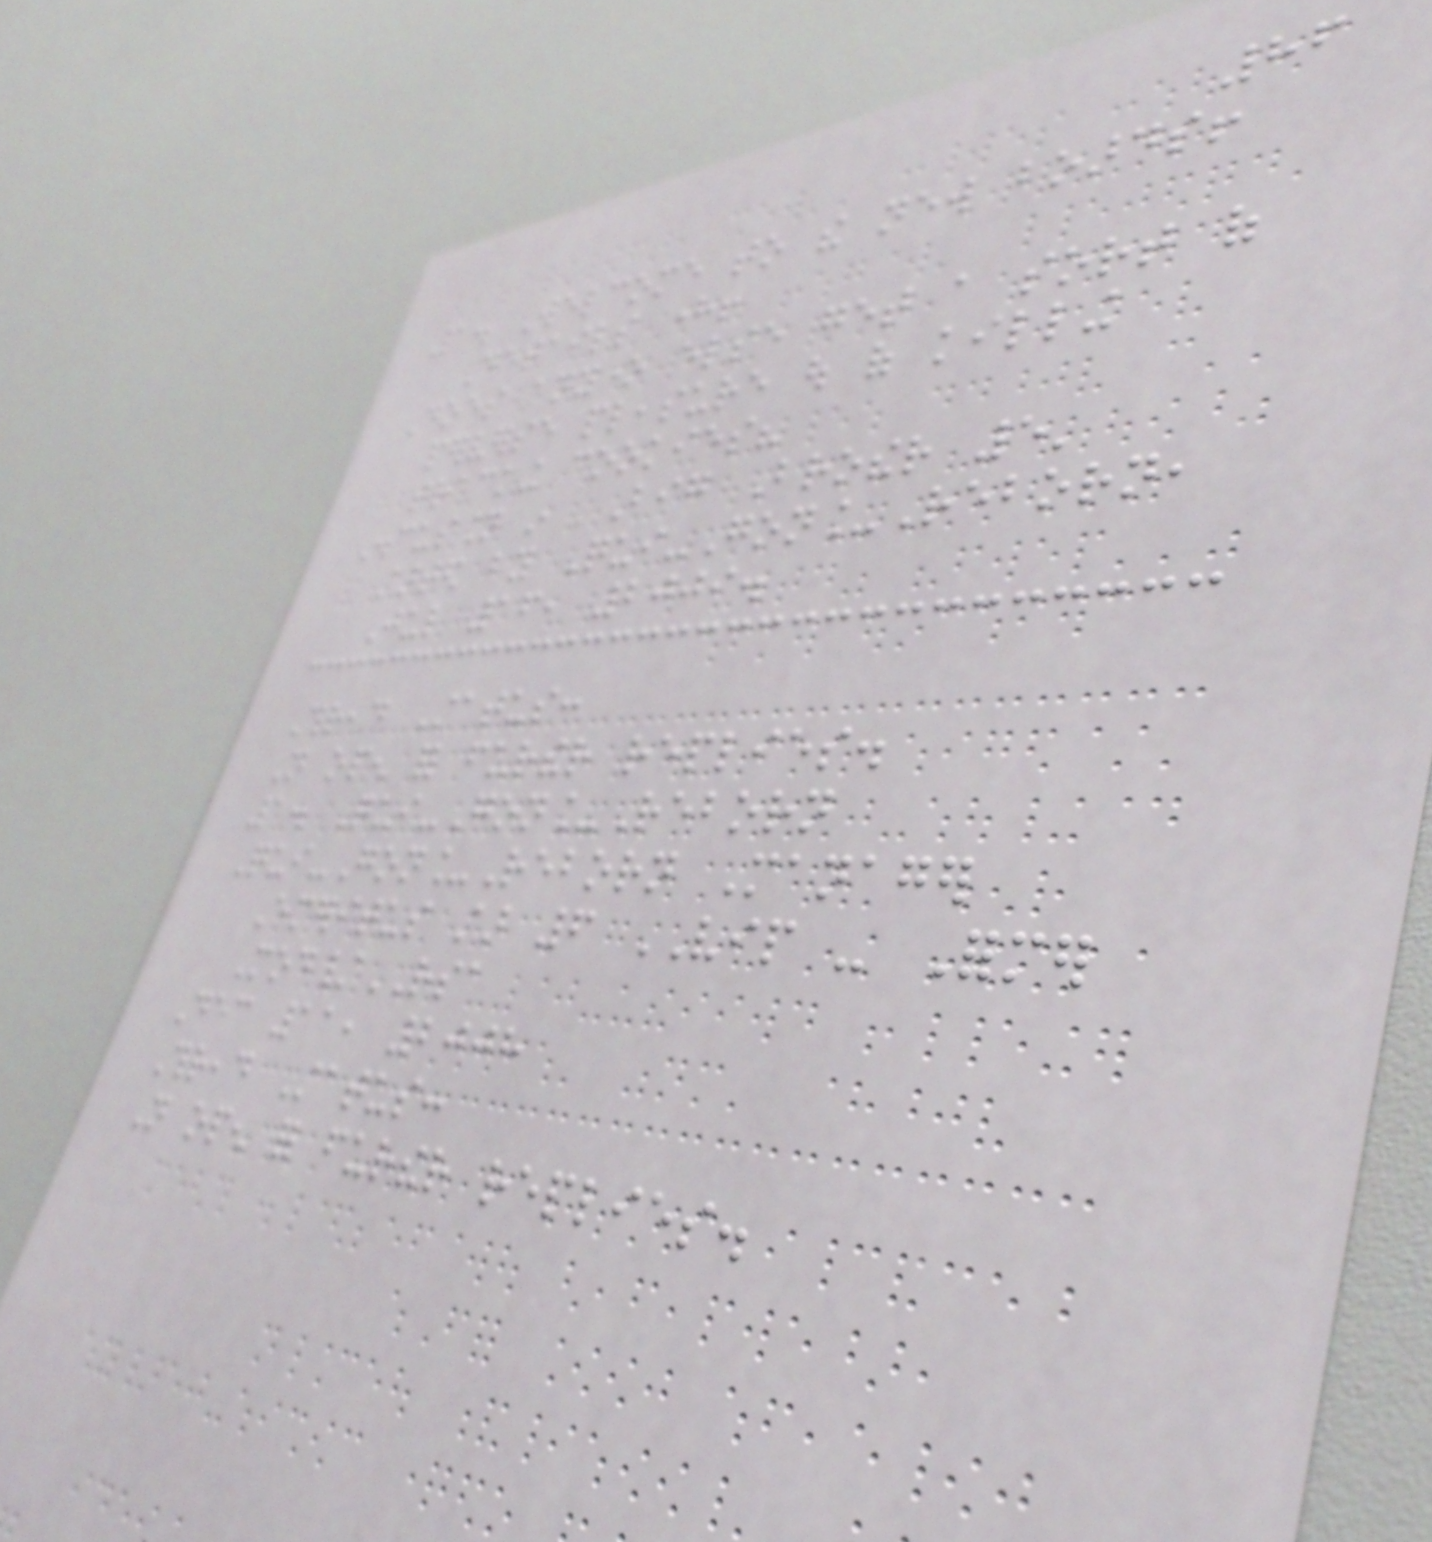86
1. Welcome to the new boards!
Details here!
Does anyone else get a sort of
perverse pleasure out of killing
tracking cookies?
Discussion in 'Big Brother 5'
started by Qui-Gon_Reborn,
Jul 16, 2009.
Thread Status:
Not open for further replies.
1. Qui-Gon_Reborn
Qui-Gon_Reborn Manager
Emeritus star 6 VIP - Former
Mod/RSA
Dec 11, 2008
Thread Status:
Not open for further replies.
